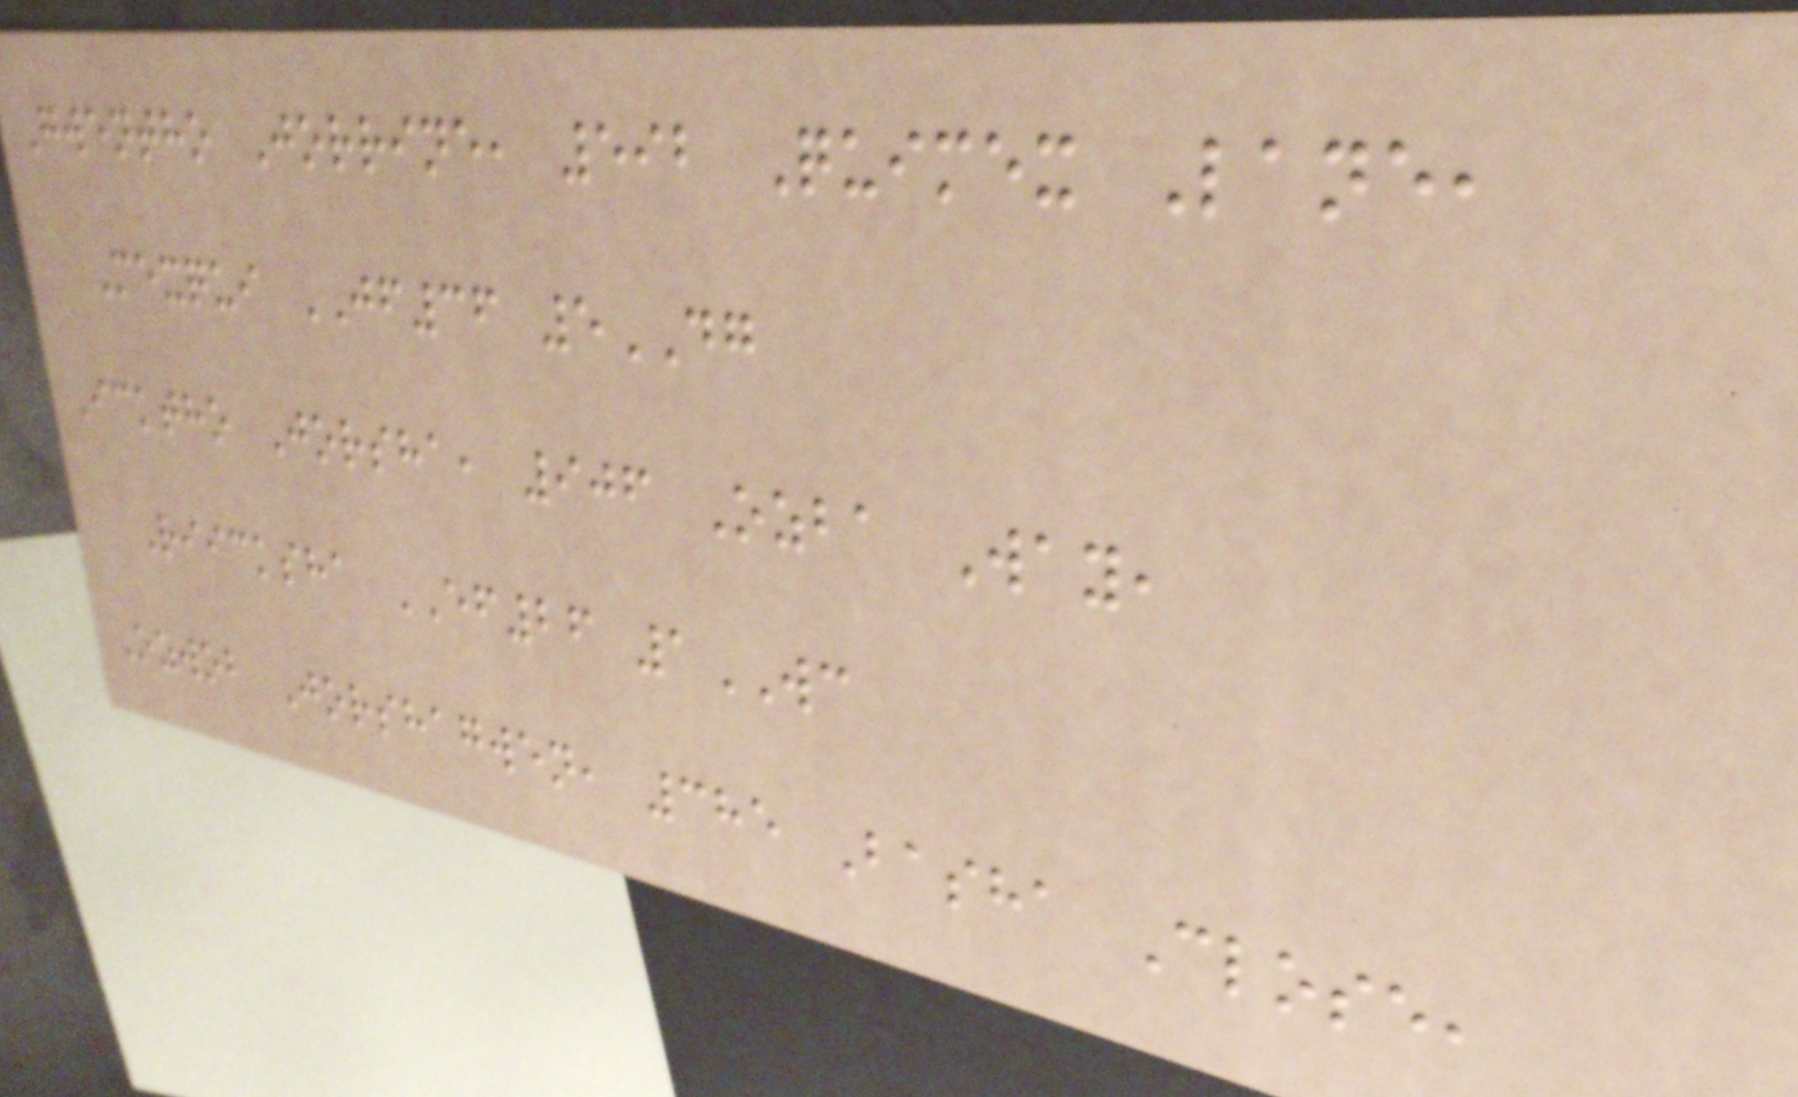Gwentho Jorrine, 592 Quimex Lane,
Mexqui JF36 5DG
Icktho Jorsha, 906 Ozba Way,
Riicksha EF26 1WC
Ozwob Jorshagwen, 385 Basha Close,
